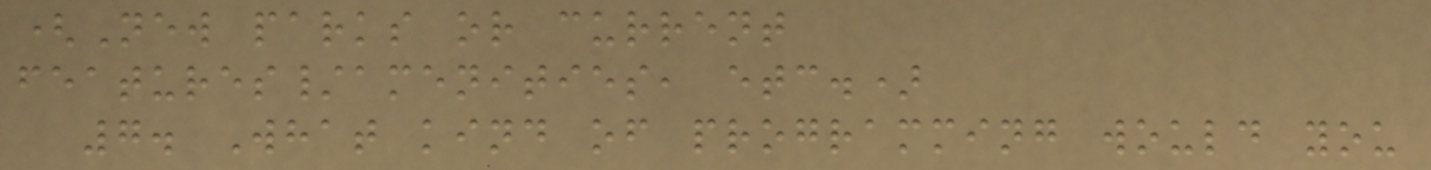(New parks or current
features/amenities, etc.)
7. What kind of programming would you
